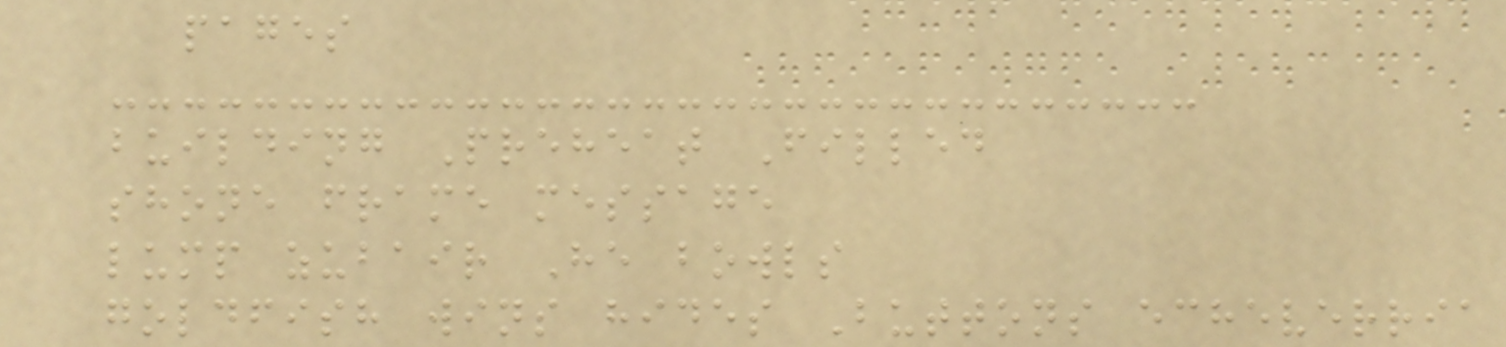pages
building Preheat Filled
shone frame message
lump zubair He bowls
goldfish wins hides Buttons echeverria
